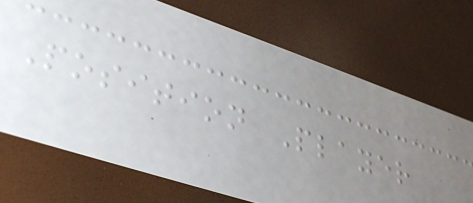Position Player
